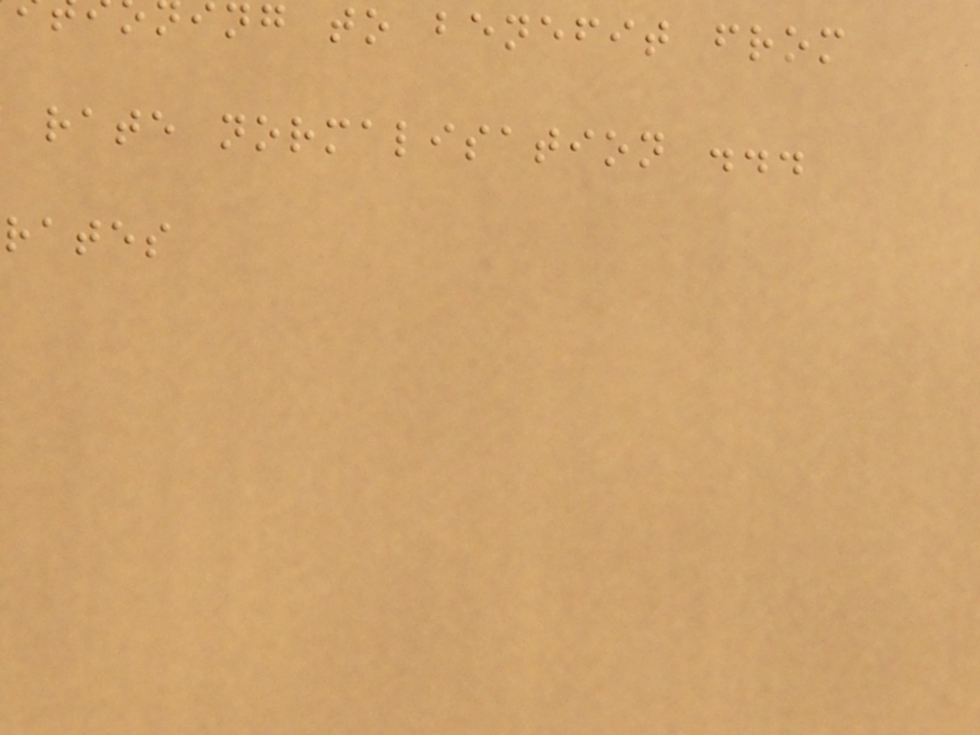ng to benefit from
rate normalisation ...
rates
